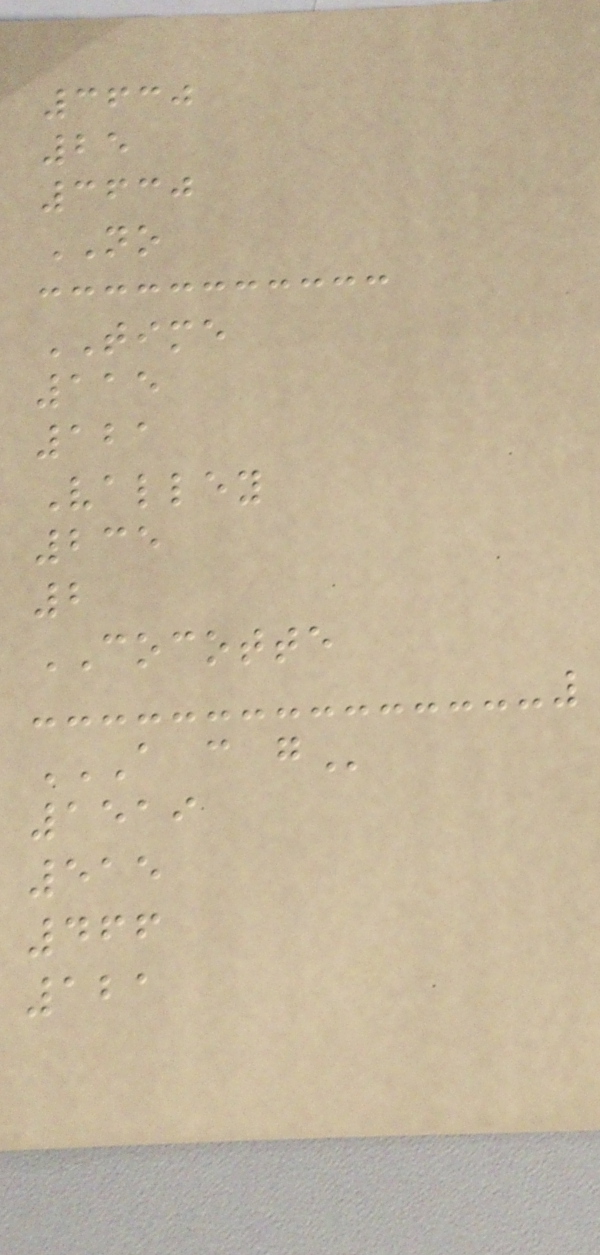3630
25
3630
NO
TIME
115
121
Valley
235
2
COCOTTE
A C G
1519
515
466
121
